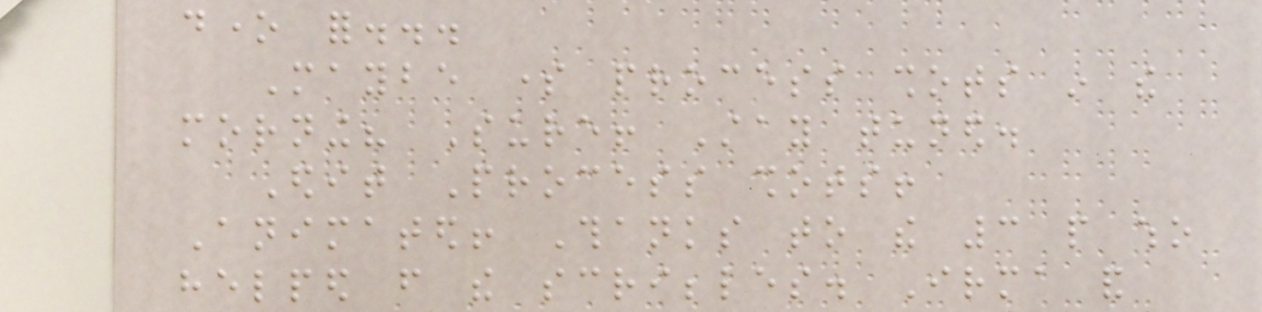done for...
Maybe some process shots in the
morning? Sure! Stay tuned.
Edit Process shots!
Animated! Thanks to the 3 people who
helped from the scribbles. Irma and
